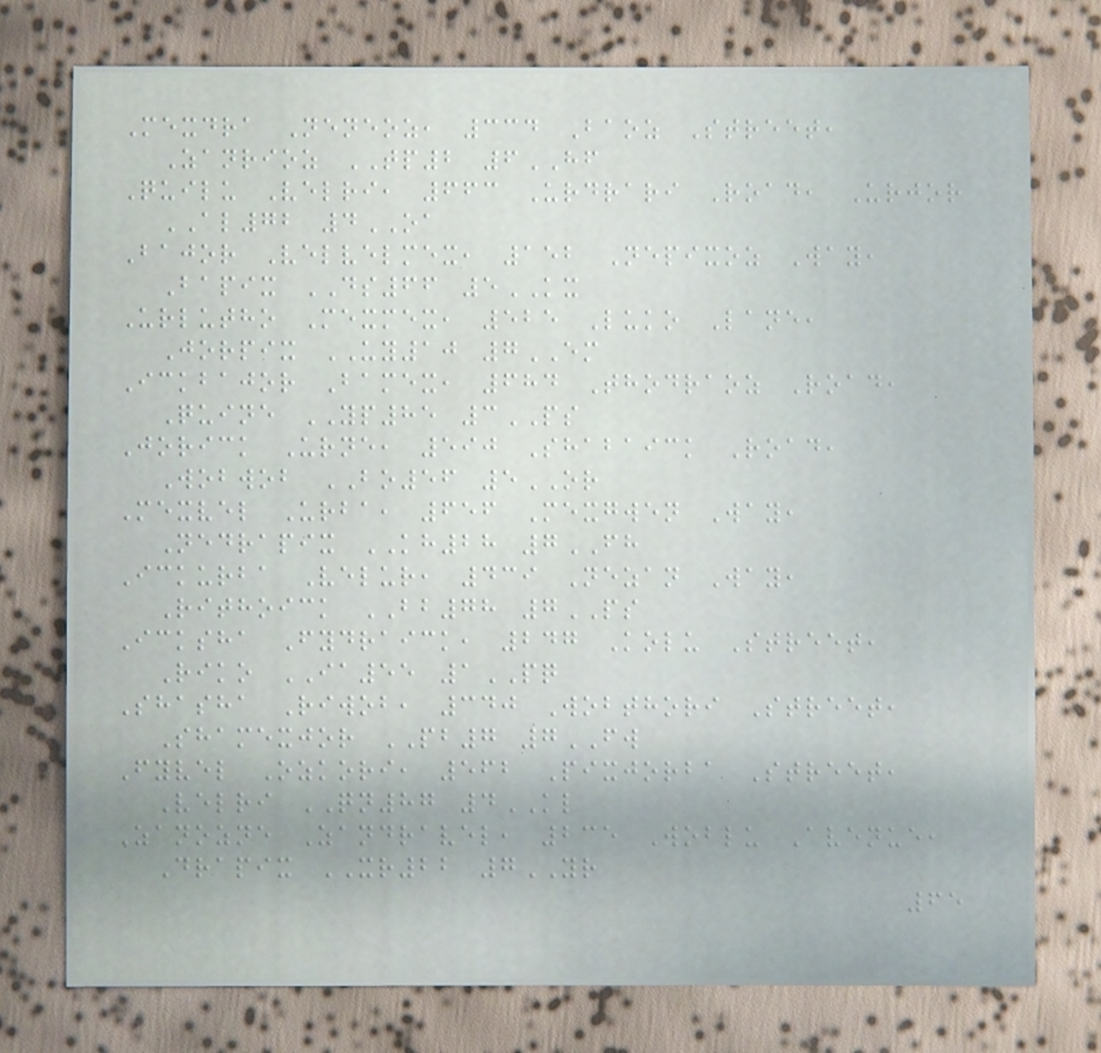Mexdra Neneoz, 334 Baoz Street,
Zanrioz TP2 6HF
Quilu Velri, 663 Urdrari Road, Urjor
AL72 4OA
Bajor Velvelmex, 152 Nepixoz Way,
Bapix DS66 5KX
Urlutho Mexmex, 525 Luko Lane,
Jorpix UY10 7EM
Ickbajor Bamex, 684 Thodraoz Road,
Quine YP85 3PS
Jorick Urne, 590 Shabaick Road,
Wobwob BO56 5OR
Mexvel Urba, 656 Mexgwen Way,
Nedrapix KH28 7FH
Ickurba Velur, 439 Nezan Way,
Rithoick BB78 7PS
Icksha Fydraick, 247 Kolu Street,
Riko IA55 1PQ
Shasha Riwob, 340 Wobthori Street,
Shamexjor PB7 7FW
Fyvel Ozkori, 562 Pixjorba Street,
Velri QN87 4KL
Zanozne Zandravel, 235 Woblu Avenue,
Drapix XR22 7YR
65
